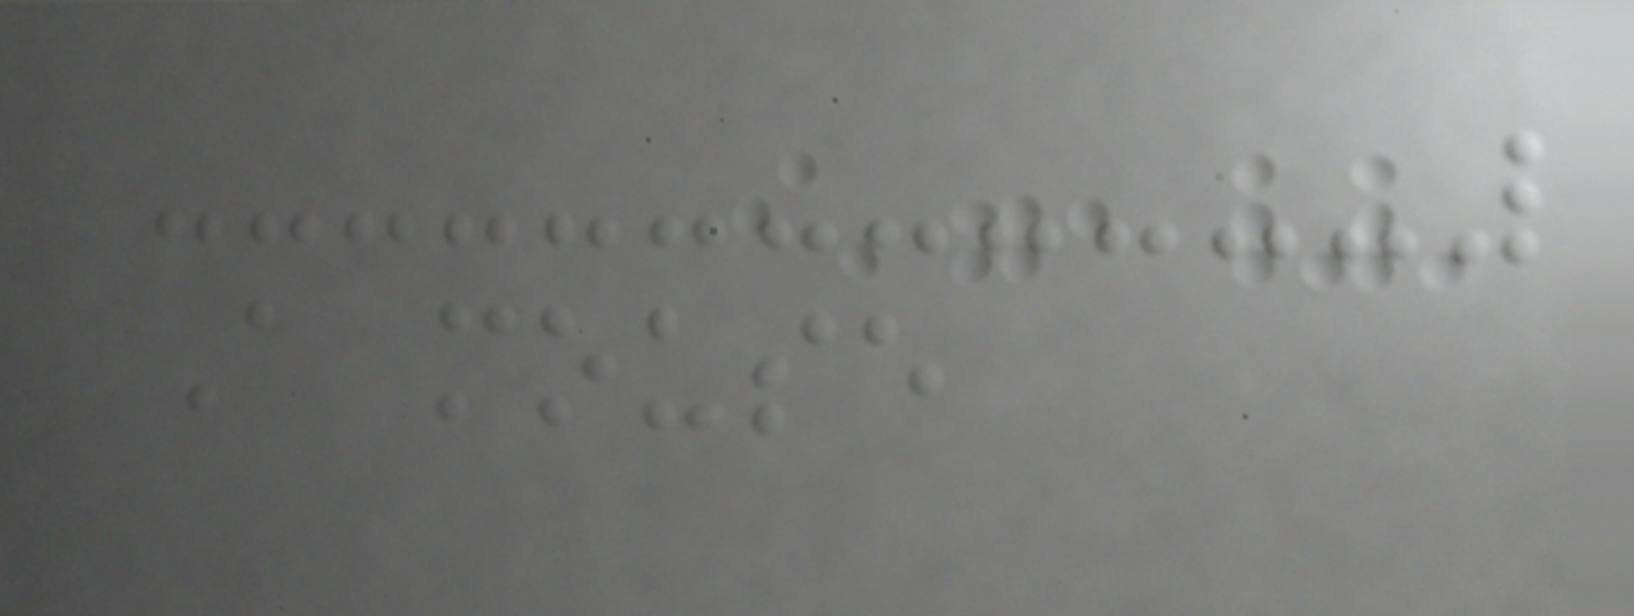A mouse
